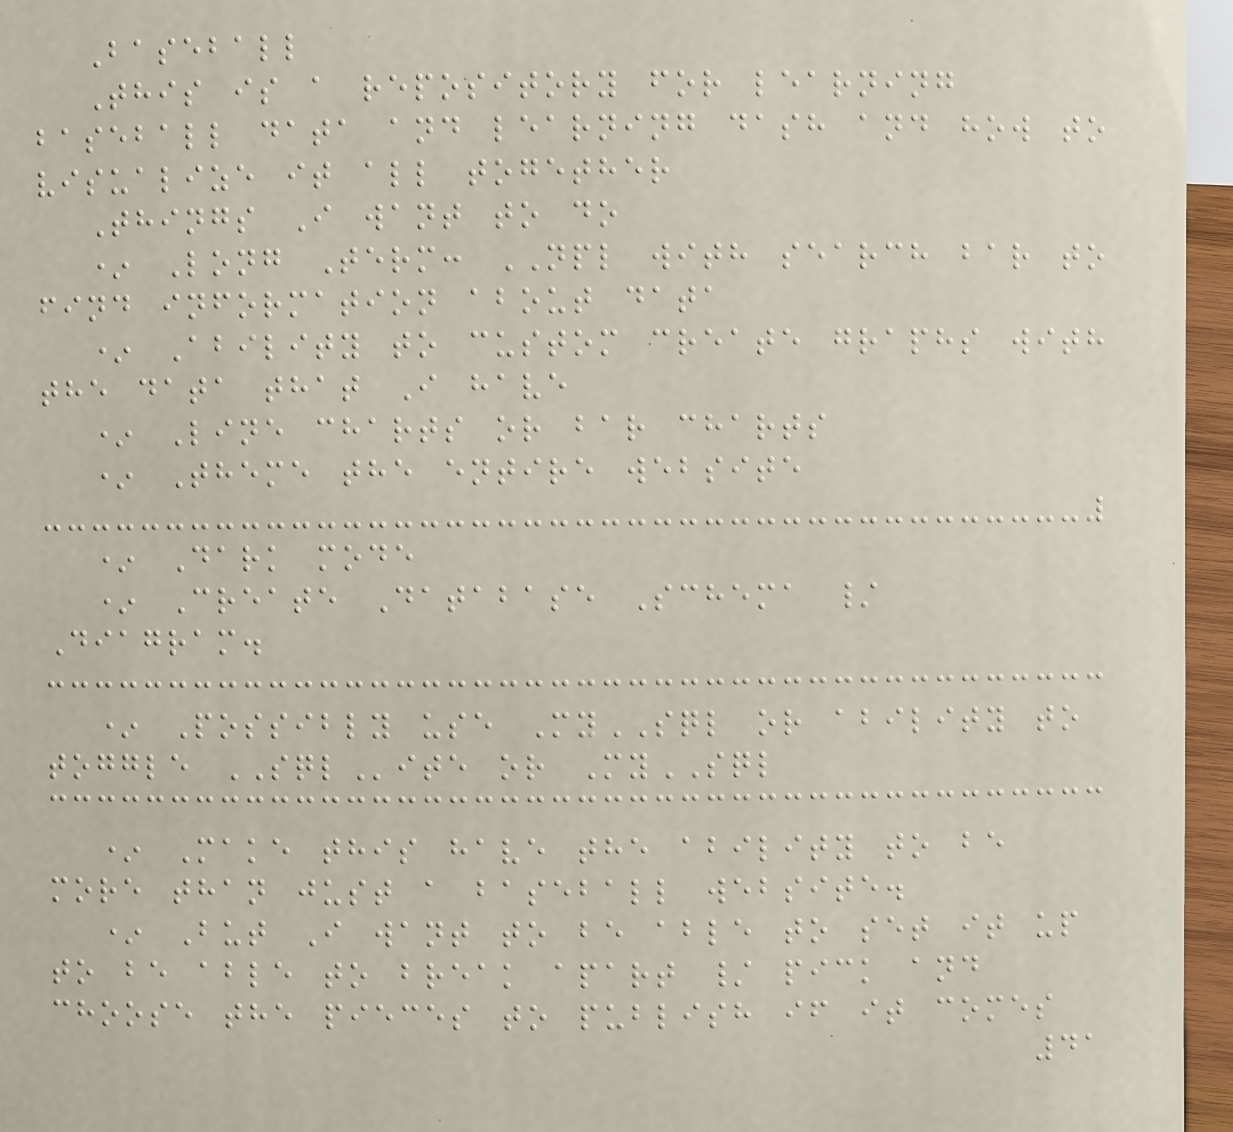Baseball
This is a repository for learning
baseball data and learning dash and how to
visualize it all together
Things I want to do
* Long Term: NPL with search bar to
find information about data
* Ability to custom create graphs with
the data that I have
* Line charts or bar charts
* Theme the entire website
* Dark mode
* Create Database Schema /
Diagram.
* Possibly use MySQL or ability to
toggle SQLite or MySQL
* Make this have the ability to be
more than just a baseball website.
* But I want to be able to set it up
to be able to break apart / pick and
choose the pieces to publish if it comes
41
